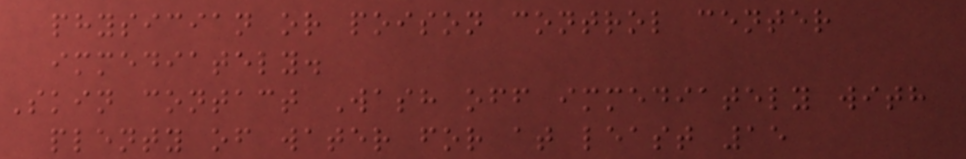physician or poison control center
immediately.
Skin contact Wash off immediately with
plenty of water for at least 15
